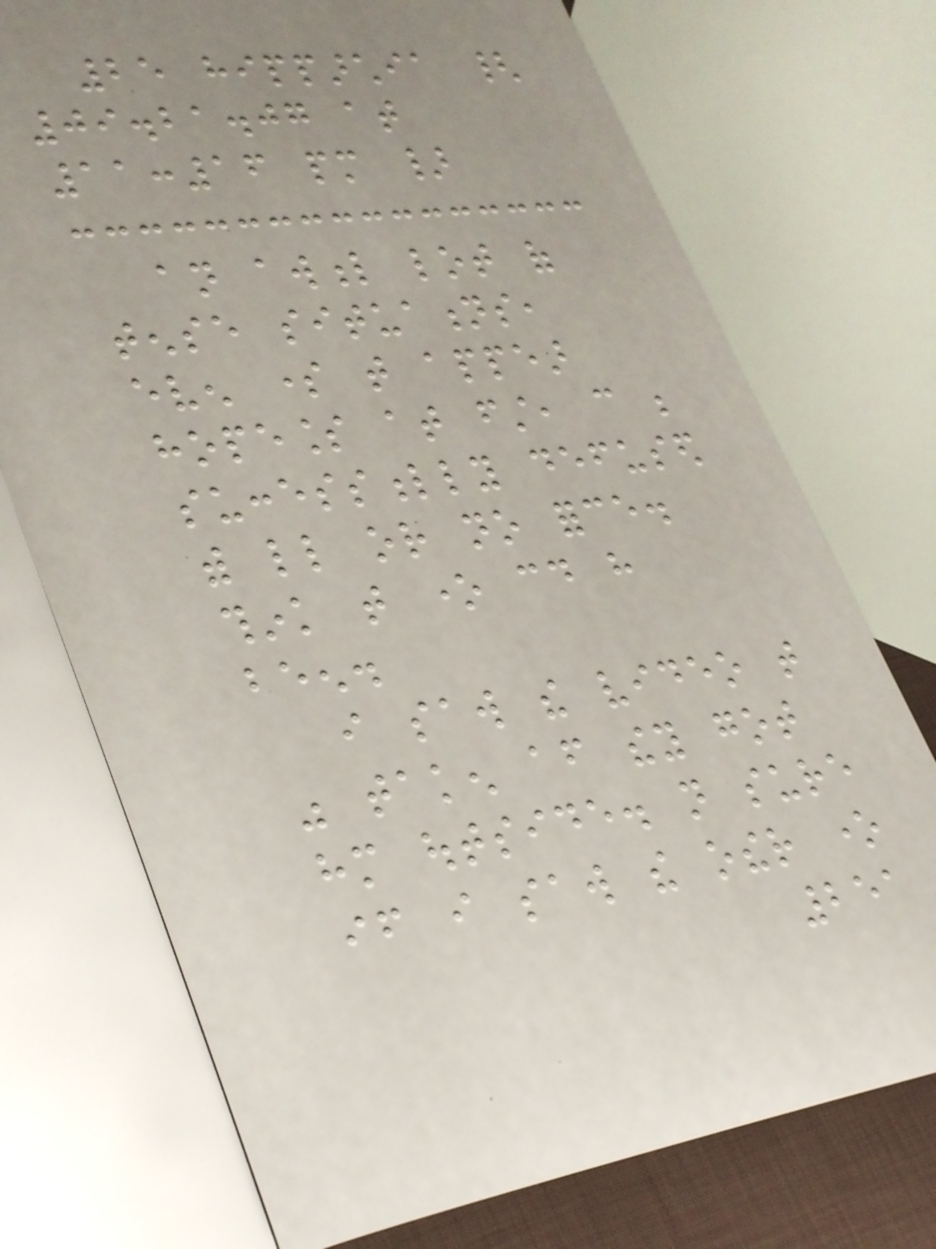25 hipparchia {
09.21.07 at
11:16 pm }
an awful lot of
tense situations,
even some that appear
hopeless at first, can be
successfully defused
with little or no force.
think that one could have
been.
i saw the video that
was taken after they got
him outside. not sure
if i saw the other one
251
